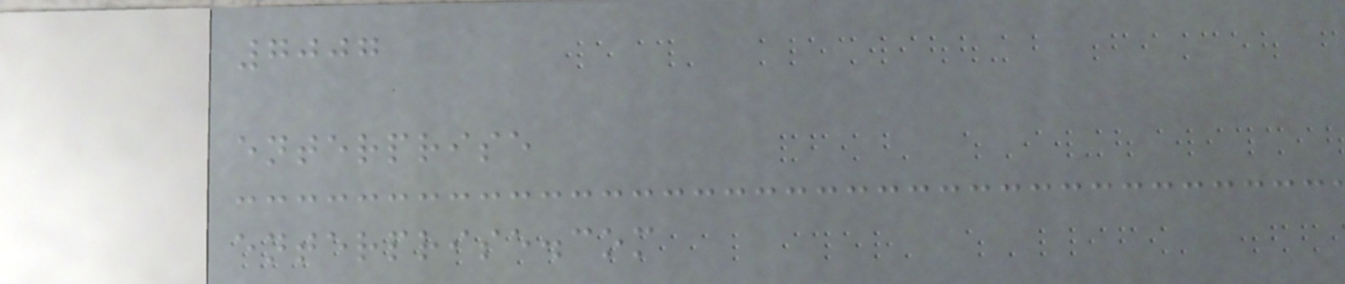7007
enterprise
enterprise.com
